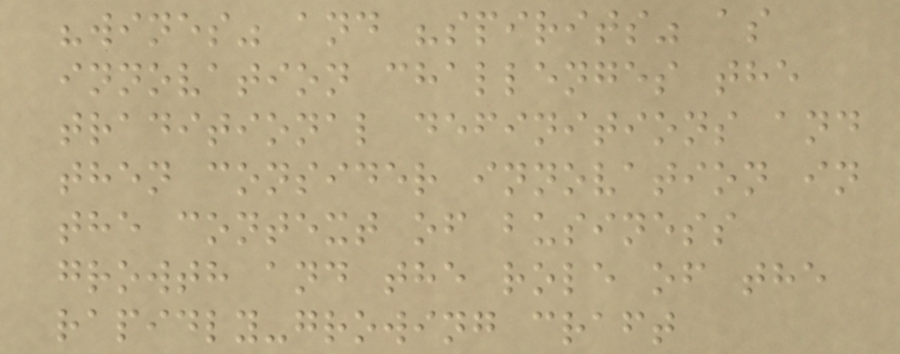"wines" and "spirits" as
innovation challenges the
traditional definitions and
then consider innovation in
the context of business
growth and the role of the
rapidly-growing craft
